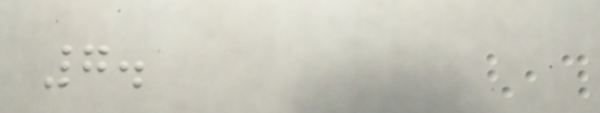7.
